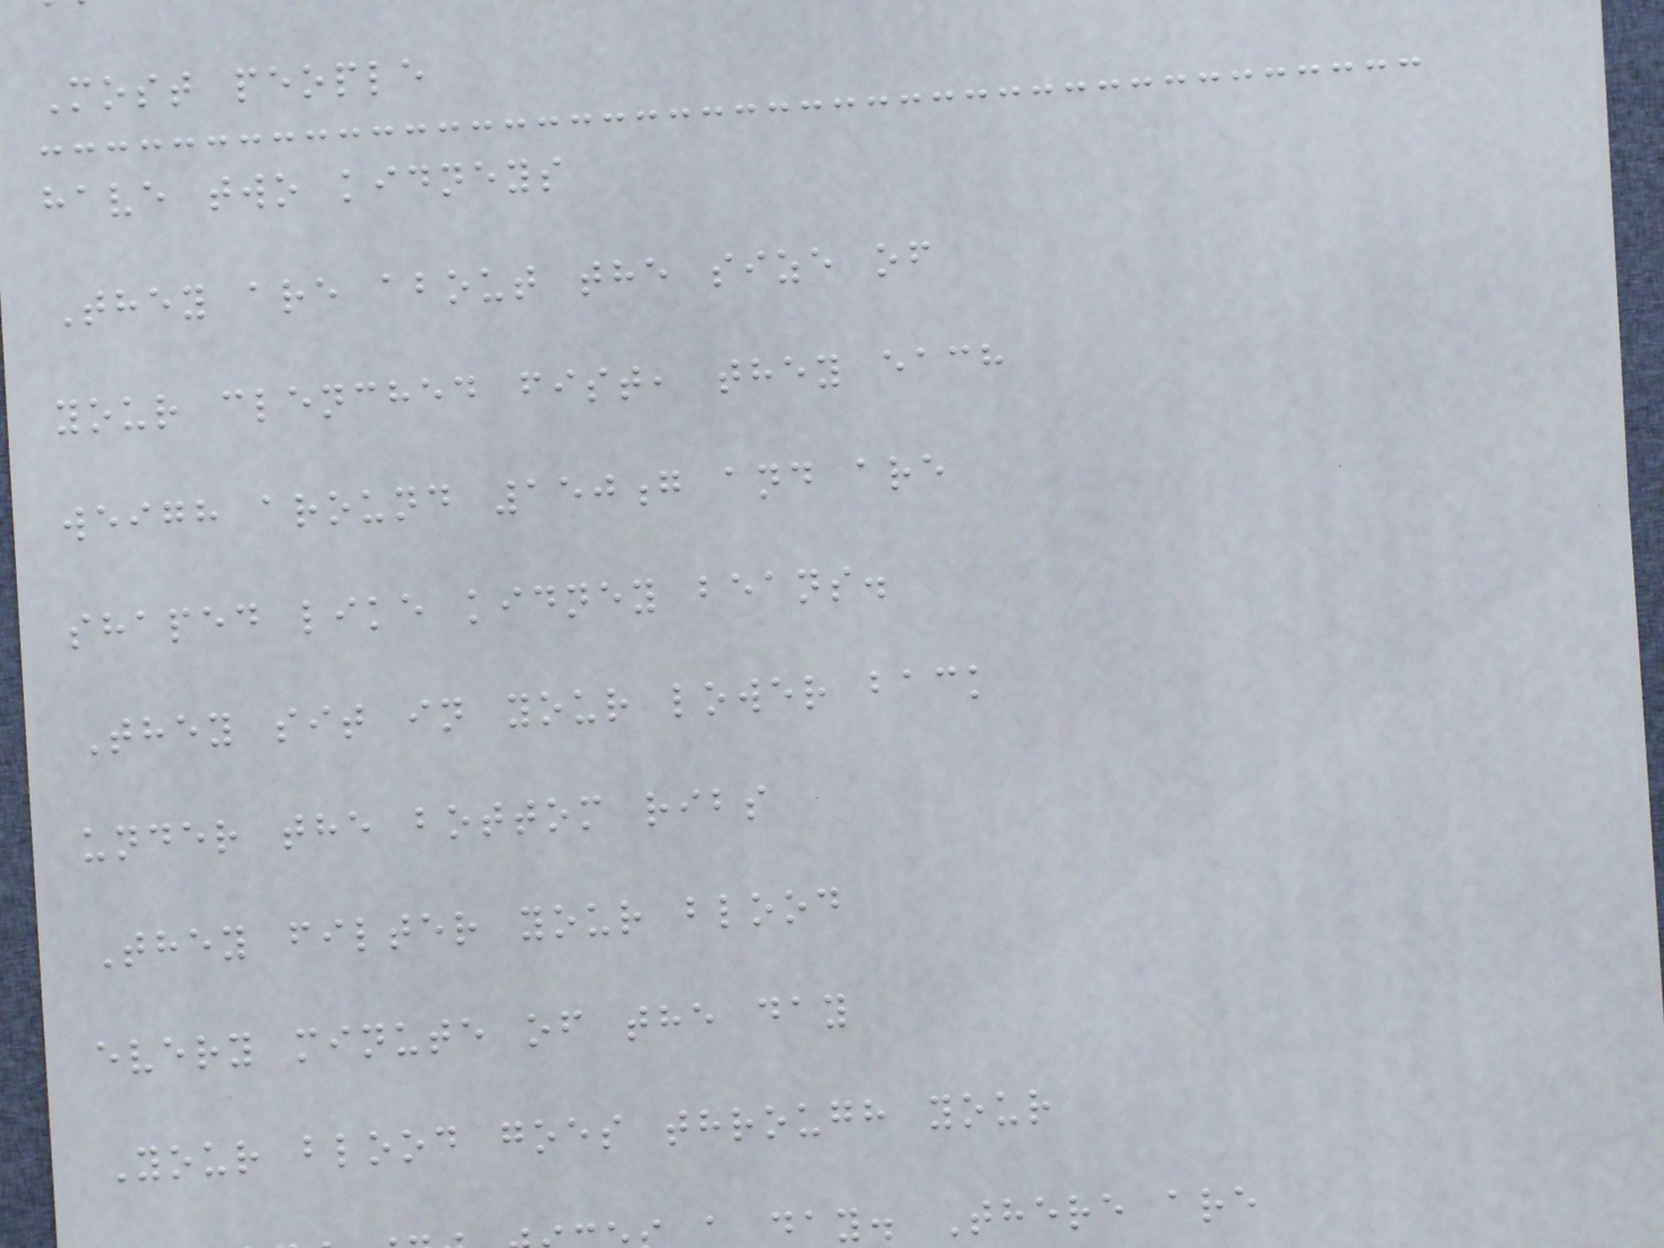Most people
have two kidneys
They are about the size of
your clenched fist, they each
weigh around 150g and are
shaped like kidney beans.
They sit in your lower back
under the bottom ribs
They filter your blood
every minute of the day
Your blood goes through your
day. There are
